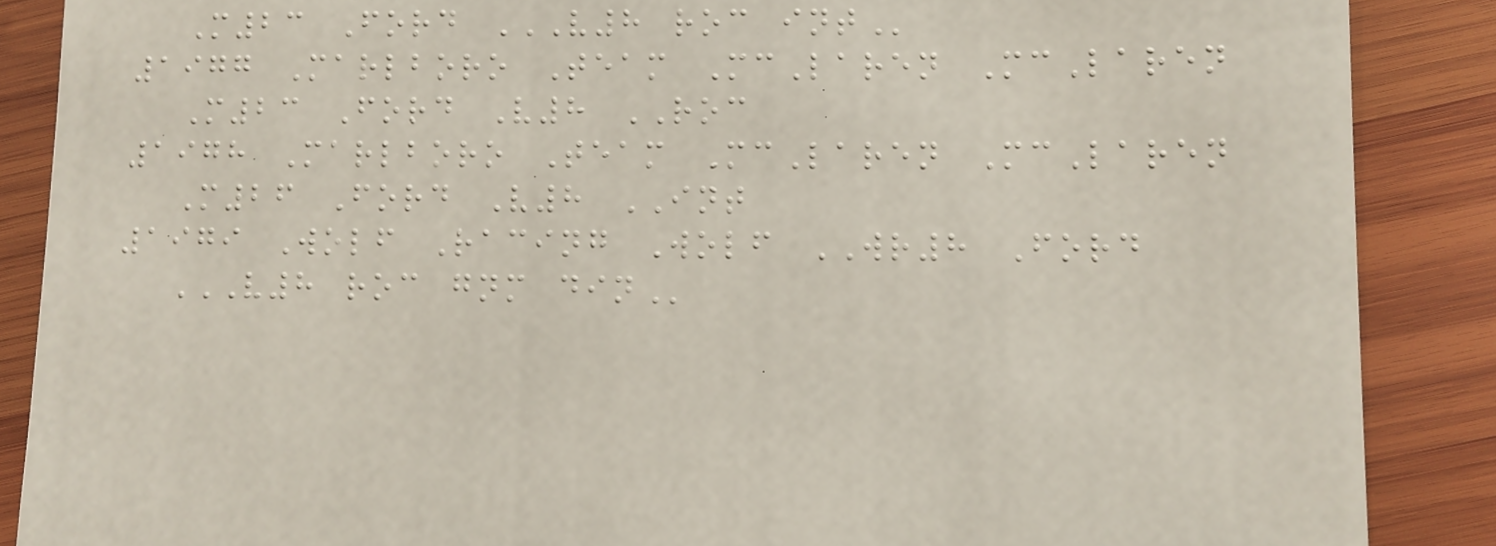M23 Ford V8 ROC INT
1977 Marlboro Team McLaren McLaren
M23 Ford V8 ROC
1978 Marlboro Team McLaren McLaren
M26 Ford V8 INT
1979 Wolf Racing Wolf WR8 Ford
V8 ROC GNM DIN
